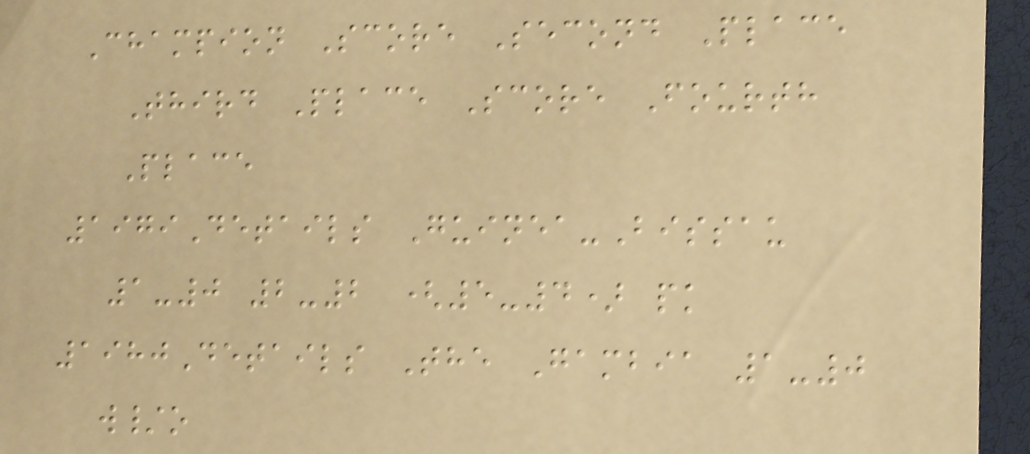Champion Score Second Place
Third Place Score Fourth
Place
1979Details Guinea-Bissau
1-0 2-2 (5-4) pk
1980Details The Gambia 1-0
w/o
